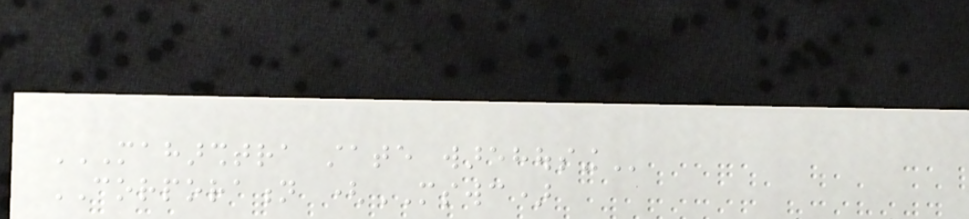MAHARSHTRA STATE WAREHOUSING
CORPORATION (MSWC)
